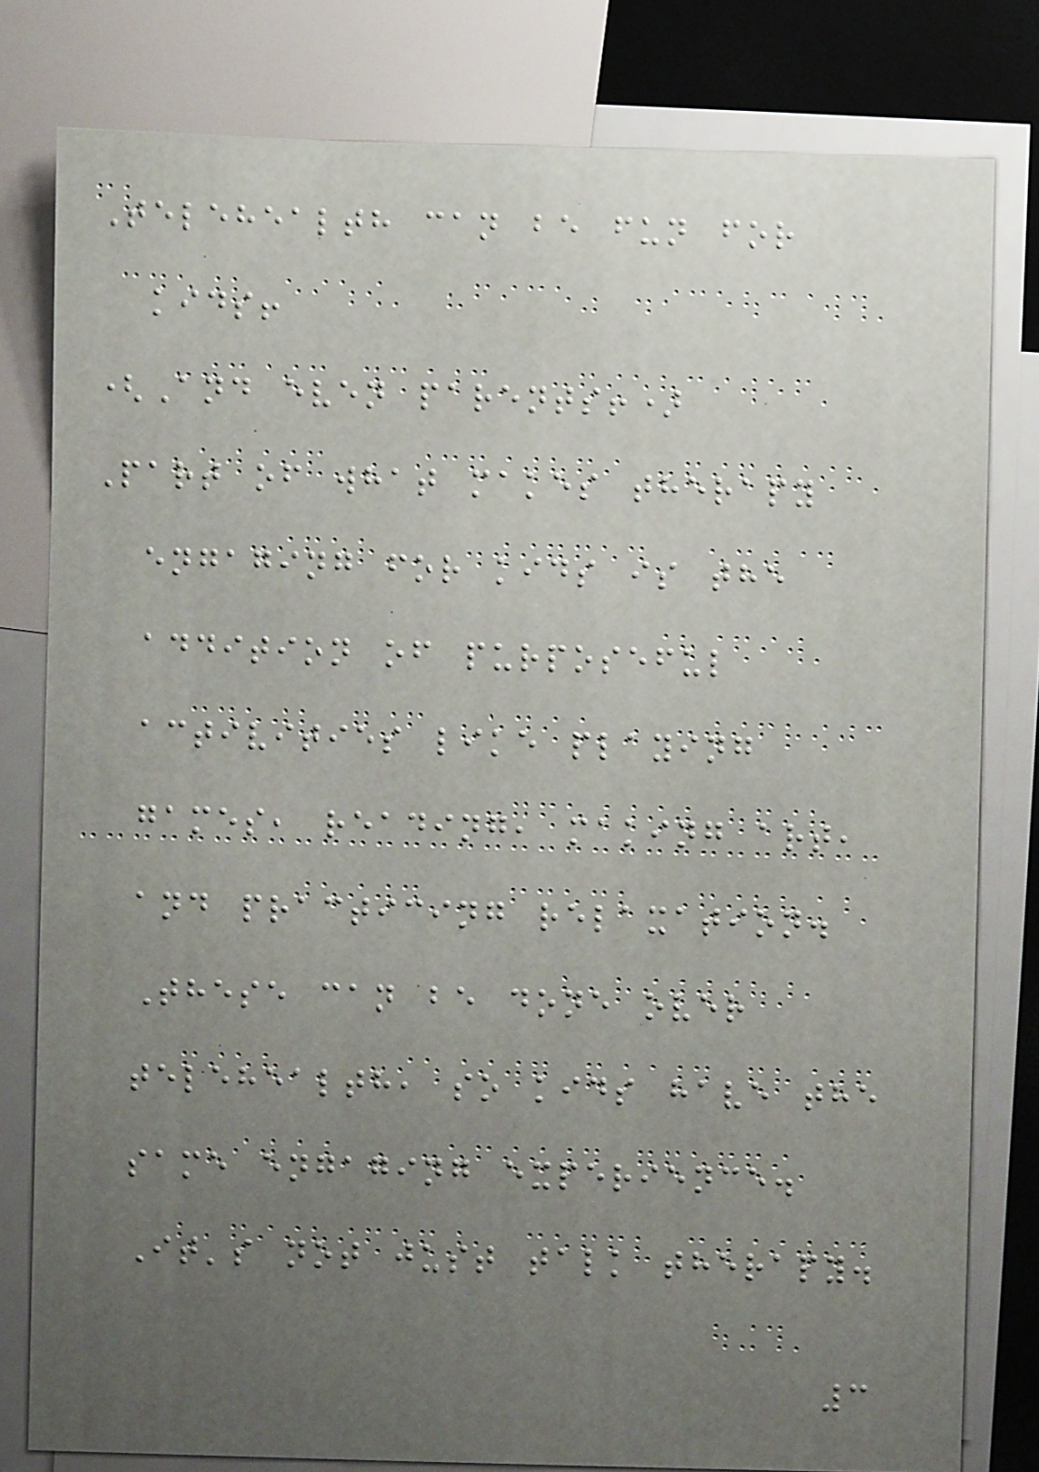Telehealth can be fun for
kids!
(And even parents!)
Part of what makes therapy
engaging for kids is the
addition of purposeful
activities like playing
games, reading, making art,
and practicing relaxation.
These can be done over
telehealth, so kids have the
same engaging experience.
It's not just talk therapy.
3
